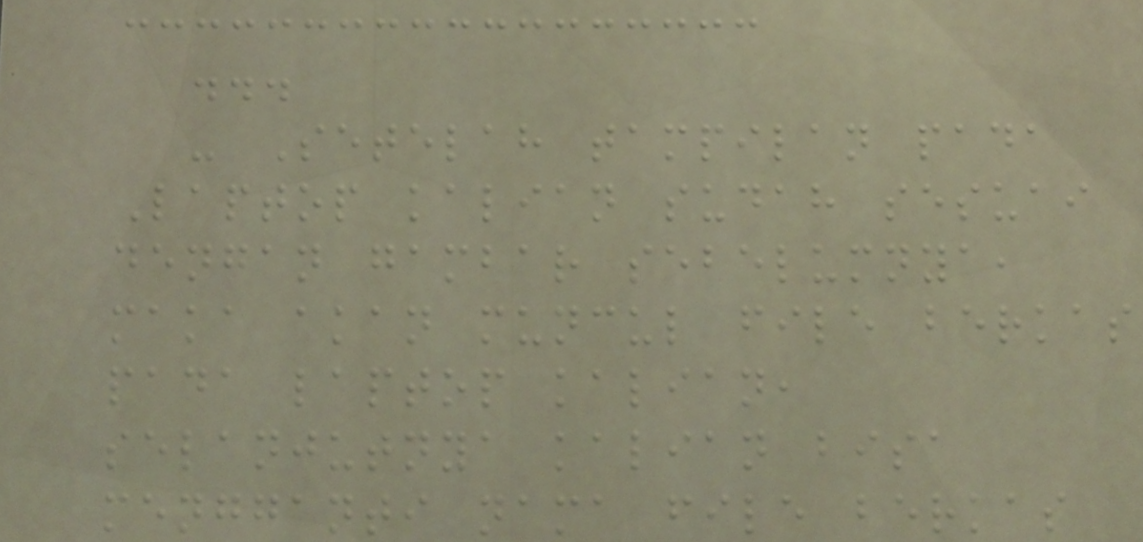...
- Setelah tampilan pada
Laptop kalian sudah sesuai
dengan gambar sebelumnya,
maka akan muncul file berkas
pada laptop kalian,
selanjutnya kalian bisa
mengganti nama file berkas
